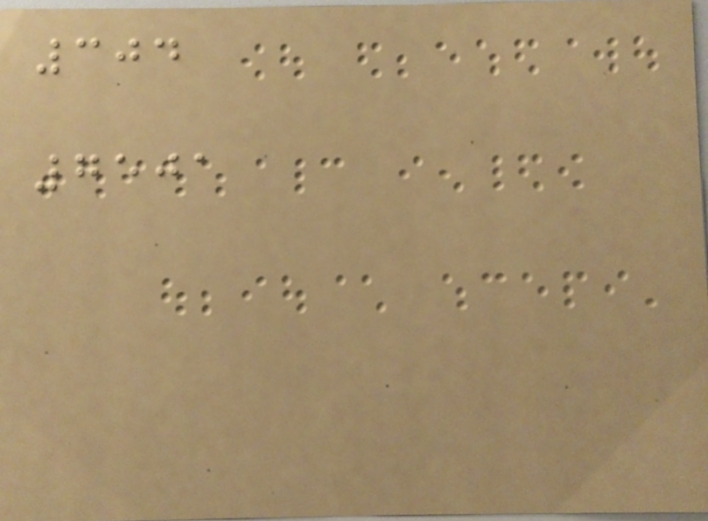304
7501
